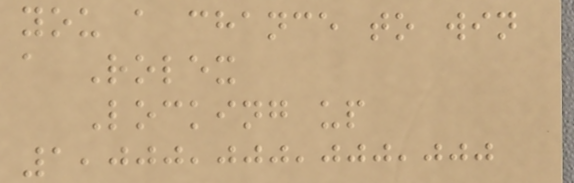you a chance to win
a Rolex
Locking up
1,000,000,000,000
